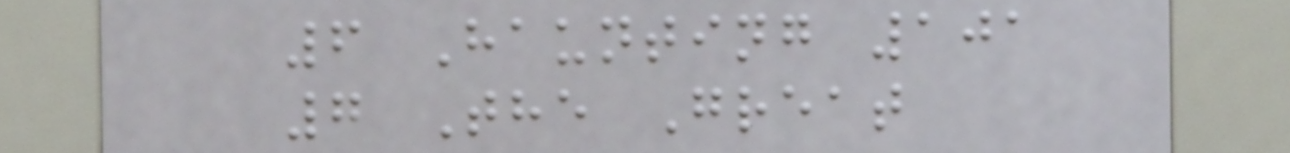6 Haunting 101
7 The Great
